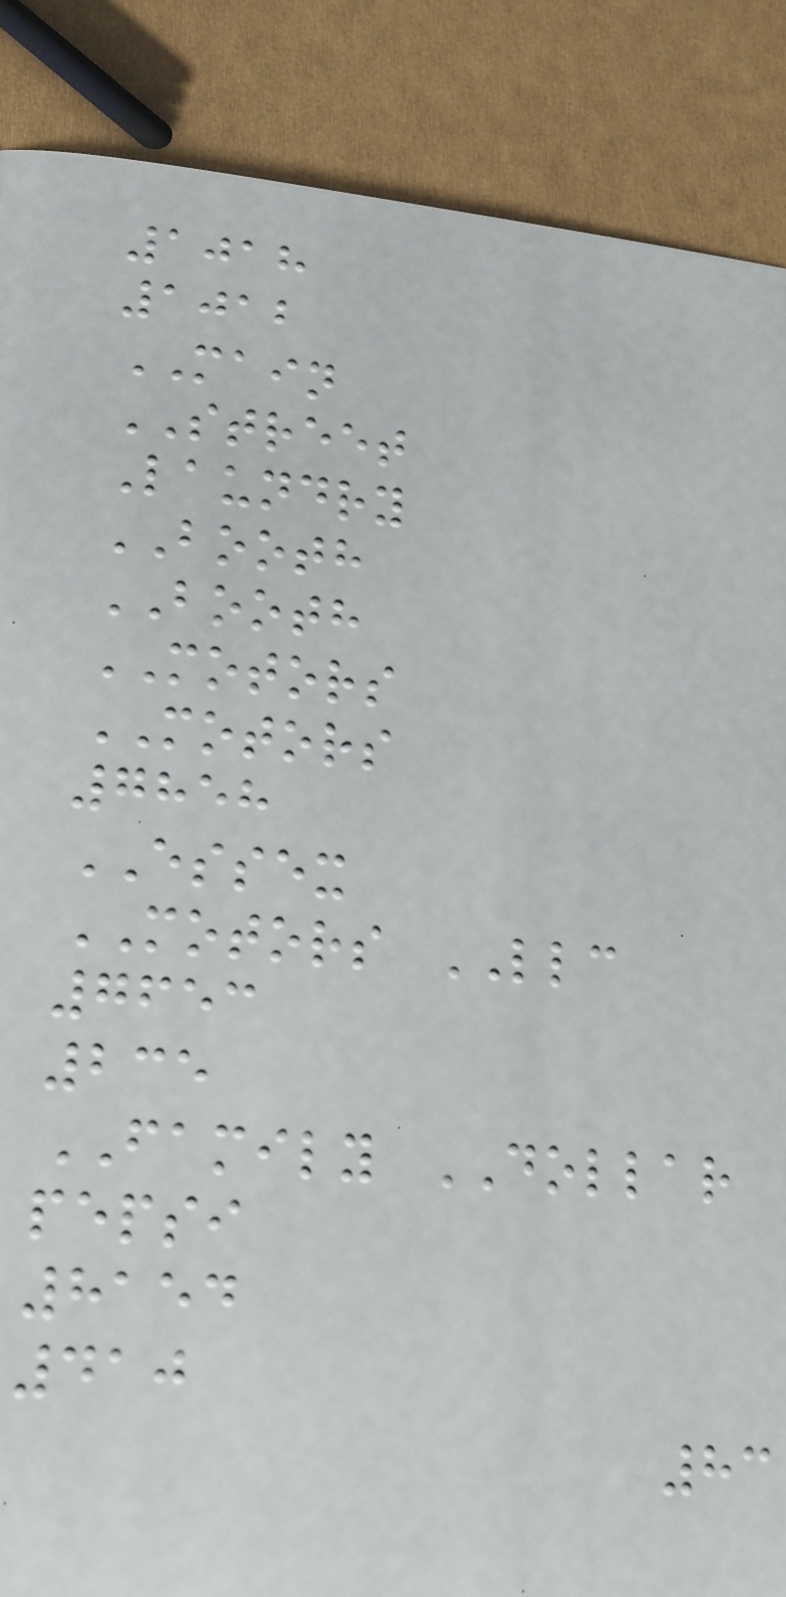1018
1012
MAIN
STREET
Laundry
BOOTH
BOOTH
MOTORS
MOTORS
7858
ESSEX
MOTORS LLC
7653
235
FAMILY DOLLAR
pepsi
8154
410
83
